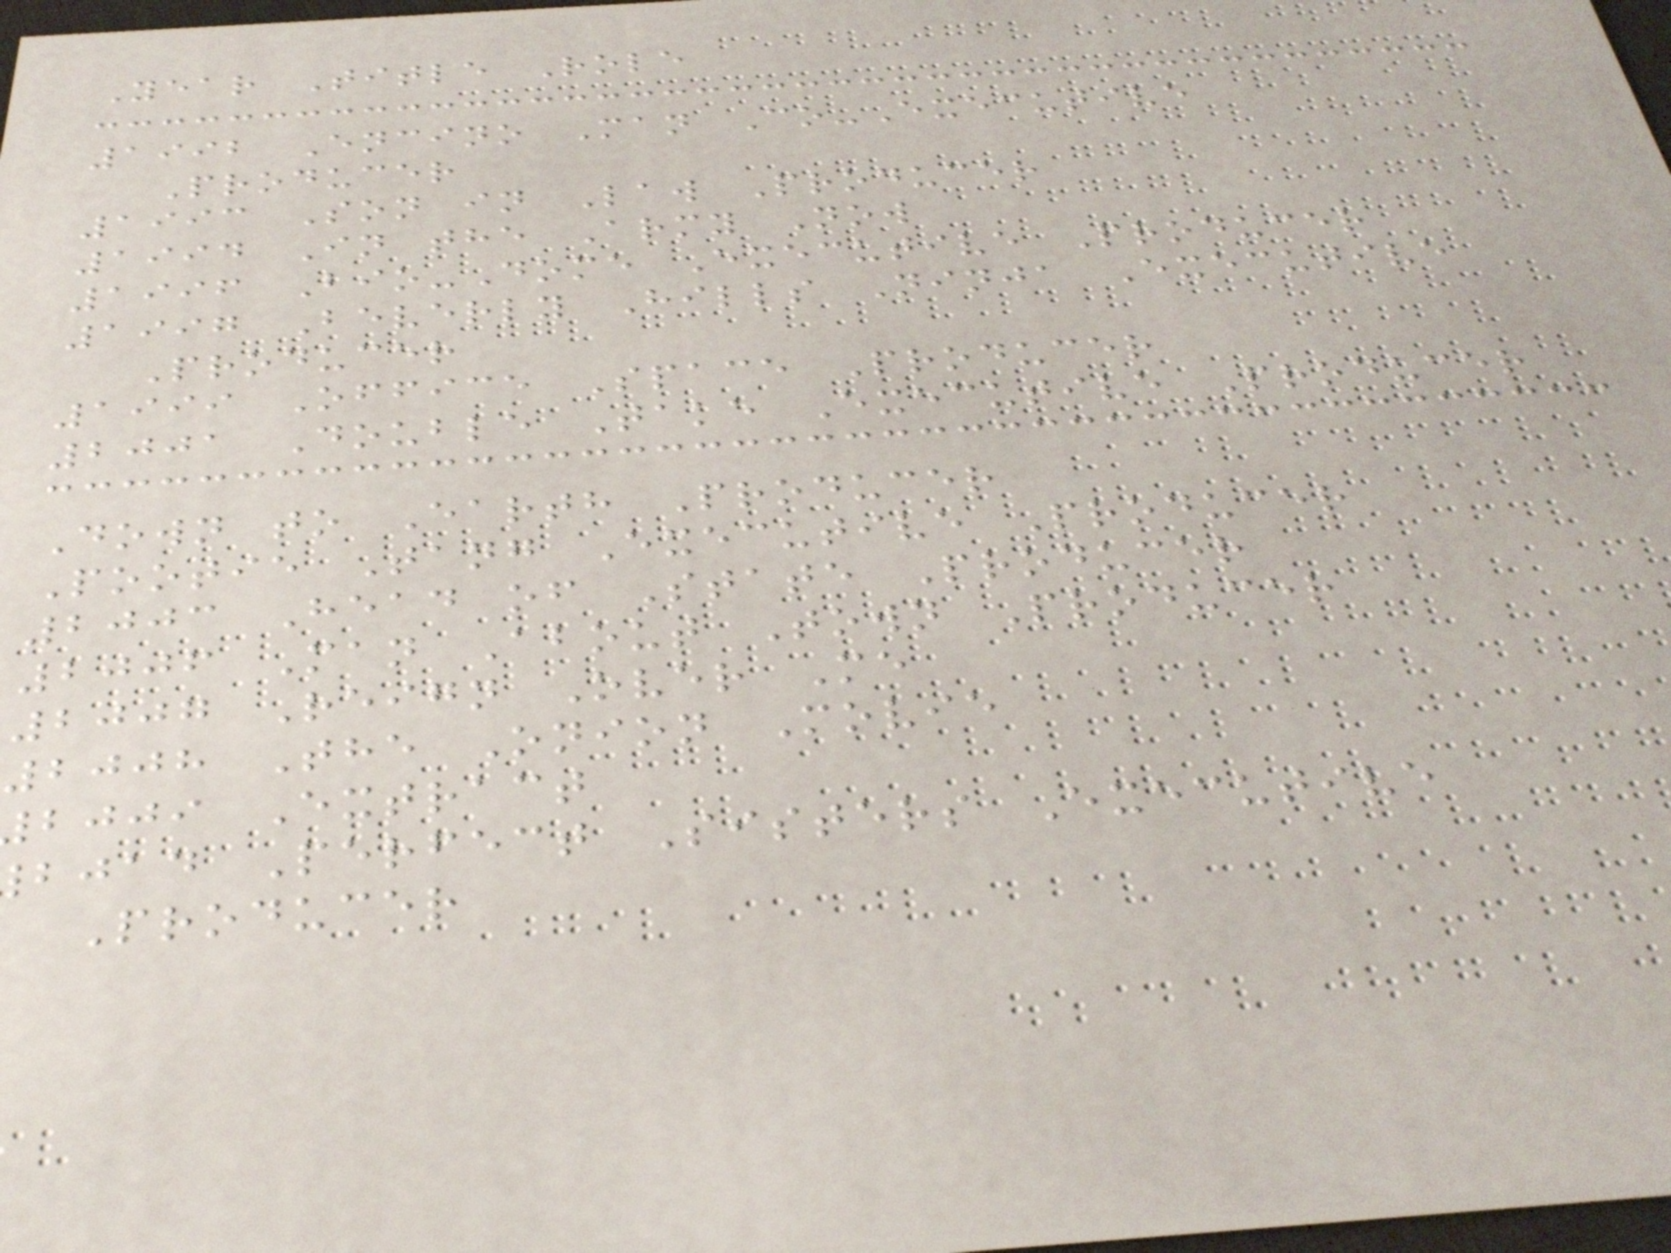Year Title Role
1992 Encino Man Co-Executive
Producer
1993 Son in Law Producer
1994 In the Army Now
1996 Bio-Dome Executive Producer
1997 Beverly Hills Ninja Executive
Producer
1999 Office Space Producer
2001 Double Take Executive Producer
Down to Earth Producer
Pootie Tang Executive Producer
2003 Head of State Producer
2006 Man About Town Producer
2007 Reign Over Me
2008 The Onion Movie
bjji Extract
bjad Perfect Sisters Executive
Producer
